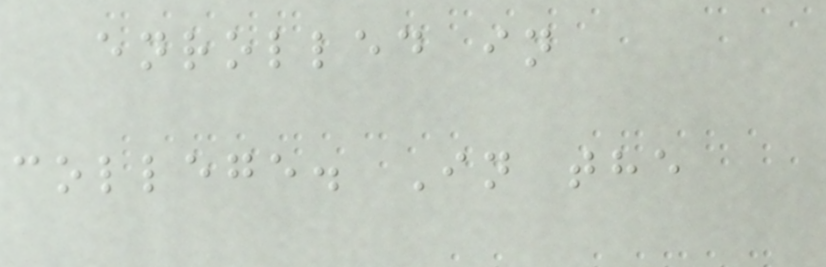enrolled in
college. In the
